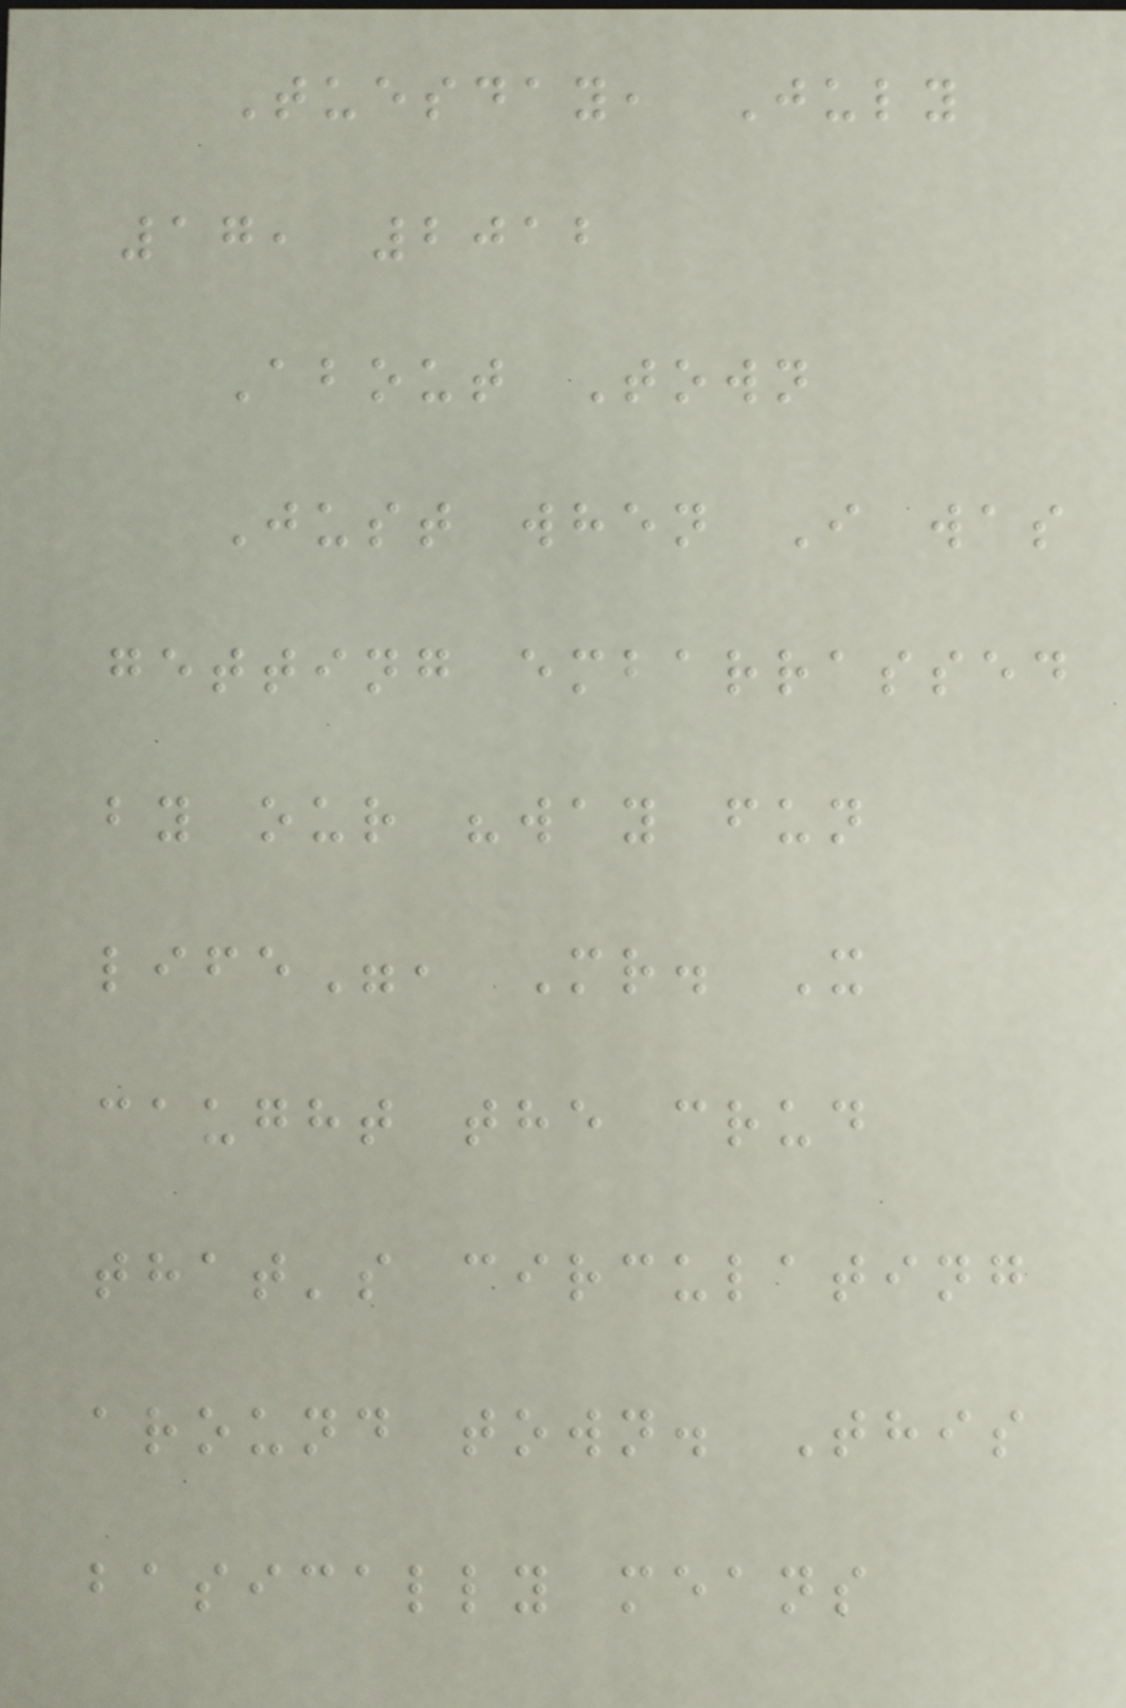Tuesday, July
17, 2012
About Town
Just when I was
getting embarrassed
by our "way fun
life", Mr. X
caught the crud
that's circulating
around town. This
basically means
